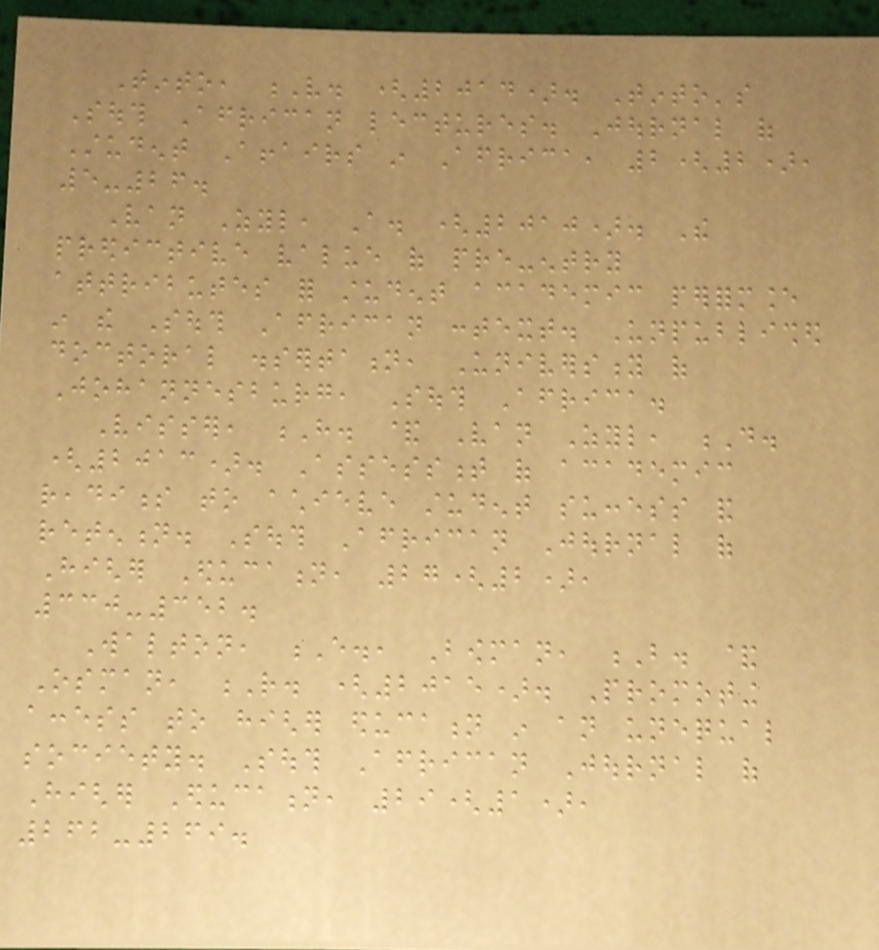Tinto, V. (2014). Tinto's
South African lectures. Journal of
Student Affairs in Africa, 2(2),
5-26.
Van Zyl, A. (2010). The
predictive value of pre-entry
attributes for student academic performance
in the South African context. Unpublished
doctoral dissertation, University of
Johannesburg, South Africa.
Visser, H. & Van Zyl, D.
(2013). Assessment of academic
readiness to achieve student success and
retention. South African Journal of
Higher Education, 27(2),
330-352.
Walton, E., Bowman, B. &
Osman, R. (2015). Promoting
access to higher education in an unequal
society. South African Journal of
Higher Education, 29(1),
262-269.
